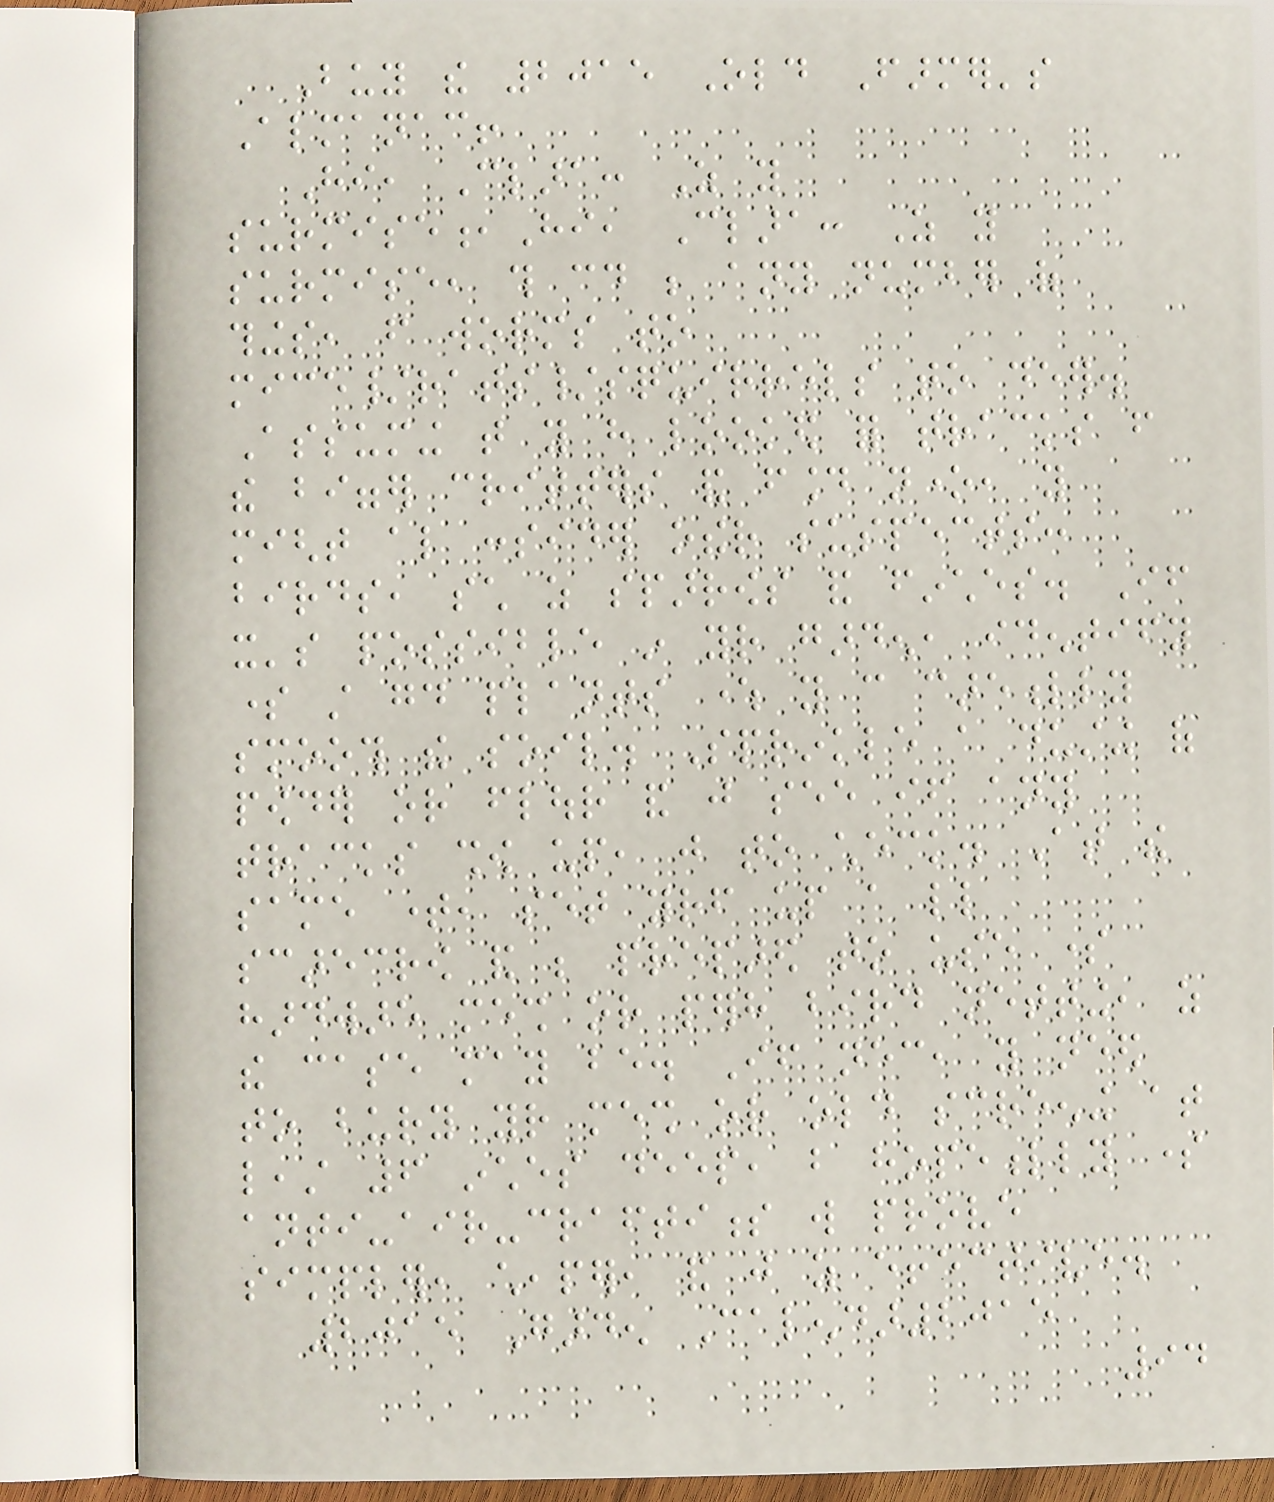Buy the 2015 Old Farmer's
Almanac!
Hi, Clara: As you
surmise,Hi, Clara: As you
surmise, this could be any number of
things, from worms to
mice/rats/squirrels to deer.
Assuming that you have looked for tracks from
the bigger critters and found none, you
might also consider other suspects:
birds, such as sparrows and finches. If
it's possible in your garden, identify
some still good plants where you can carefully
smooth the soil. Sprinkle a dusting of
powder or flour and just see if any
tracks show up, just to check. At the
same time, set yourself up a little
scarecrow and be prepared to use some
hardware mesh or perhaps bird netting, as
the case may be. If necessary, you need
to bury your mesh or old screening at
least 6 inches deep, but hopefully some
anti-air-craftiness will prove
simpler, cheaper, and just as effective.
2015 Garden Calendar2015
94
